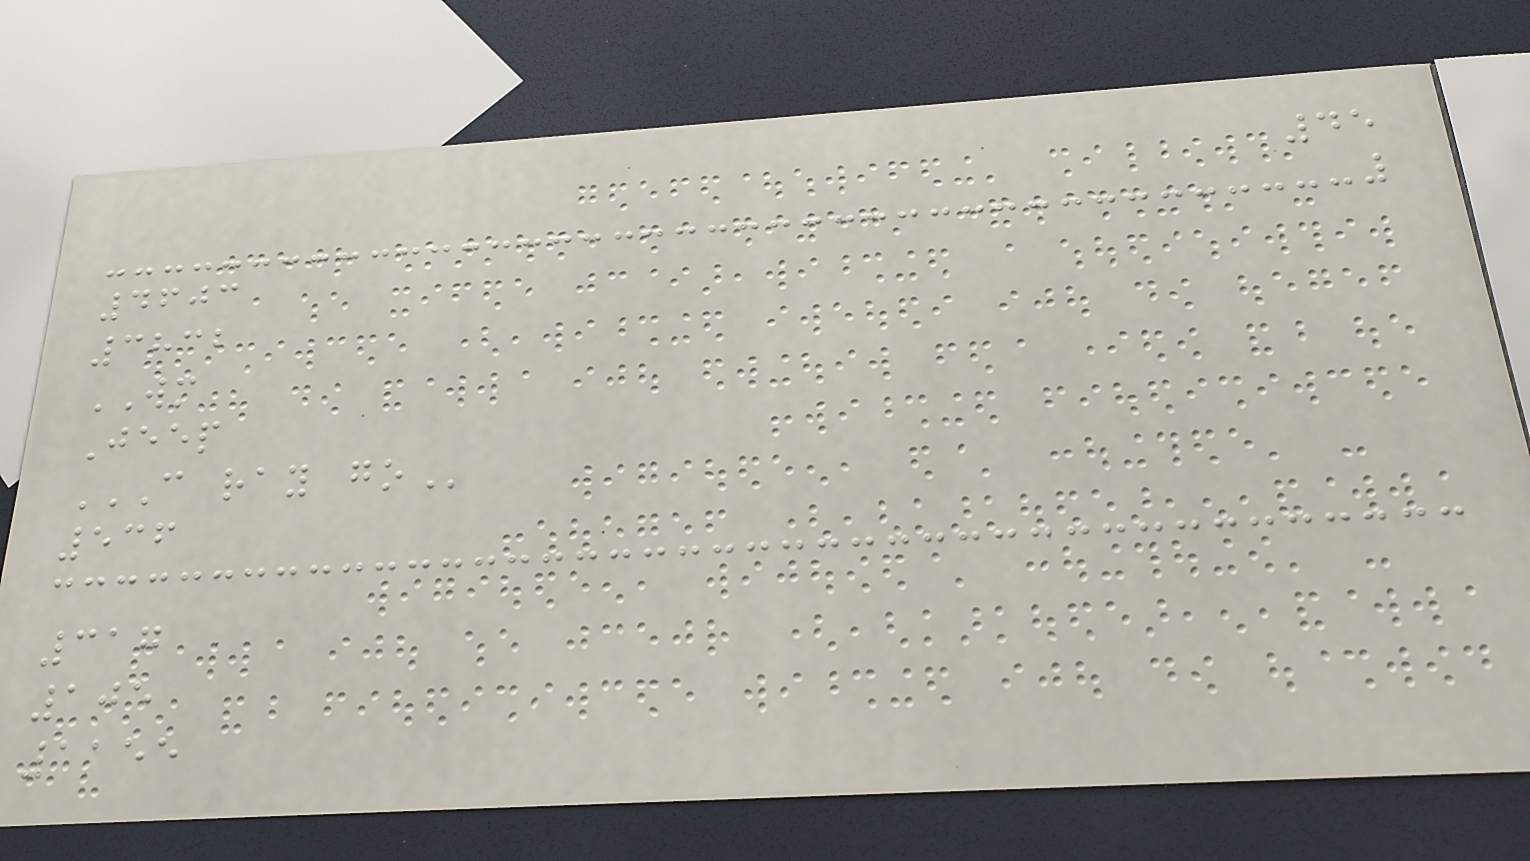45
4603
3832
WM
Jeep
C RAY GO
536
317
105
1155
